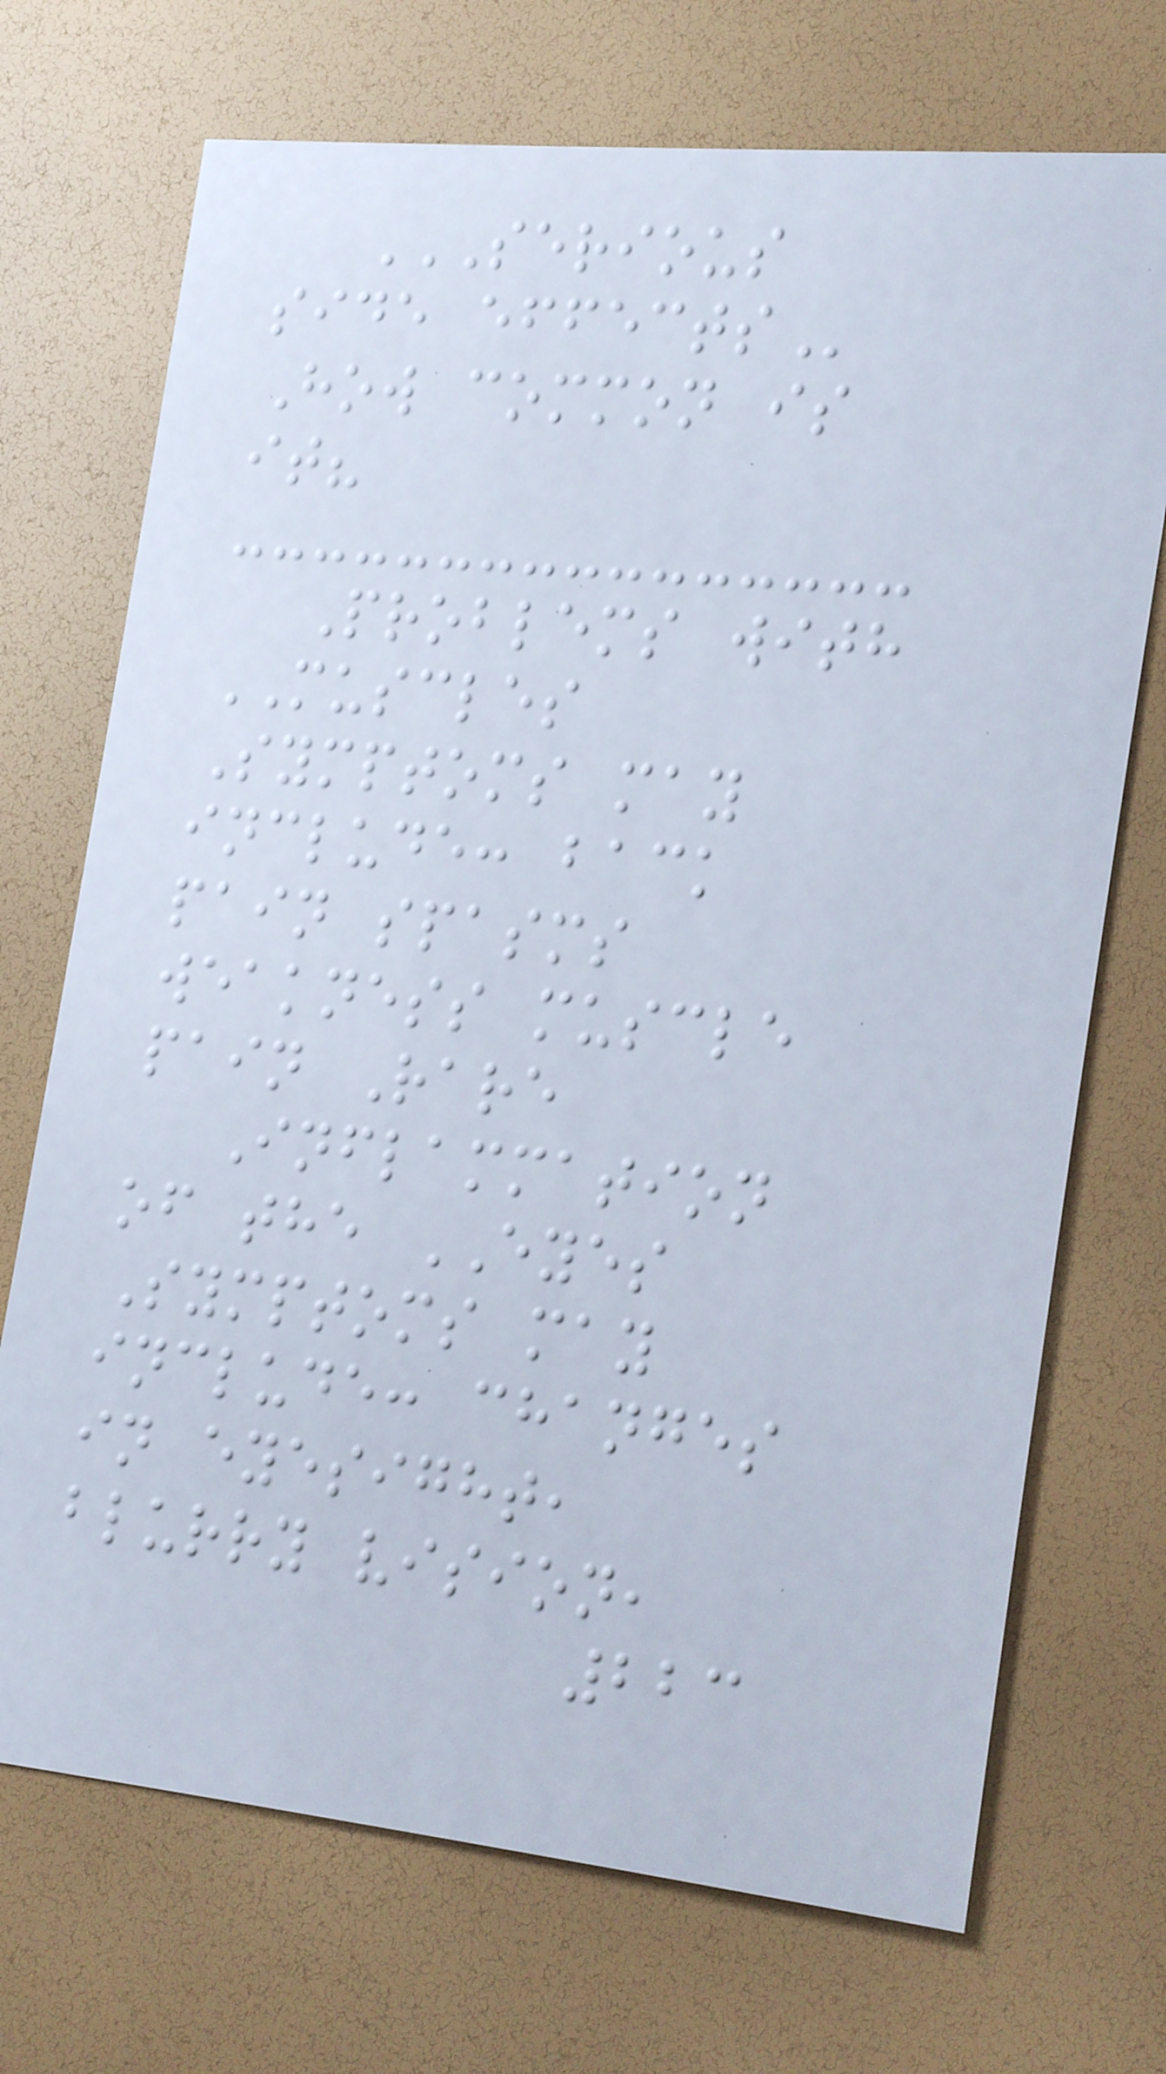SERIOUS
SIDE EFFECTS
How common is
it?
Problems with
MUSCLES
Symptoms may
include: back
pain spasms
weakness muscle
pain Rare
Inflammation
of the EYES
Symptoms may
include: changes
in eyesight,
blurry vision,
223
